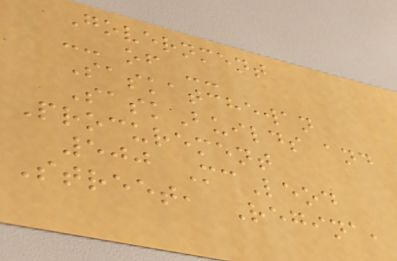Government
-- of --
Saskatchewan
SaskBuilds and
Procurement
500 McLeod
Street, Regina,
